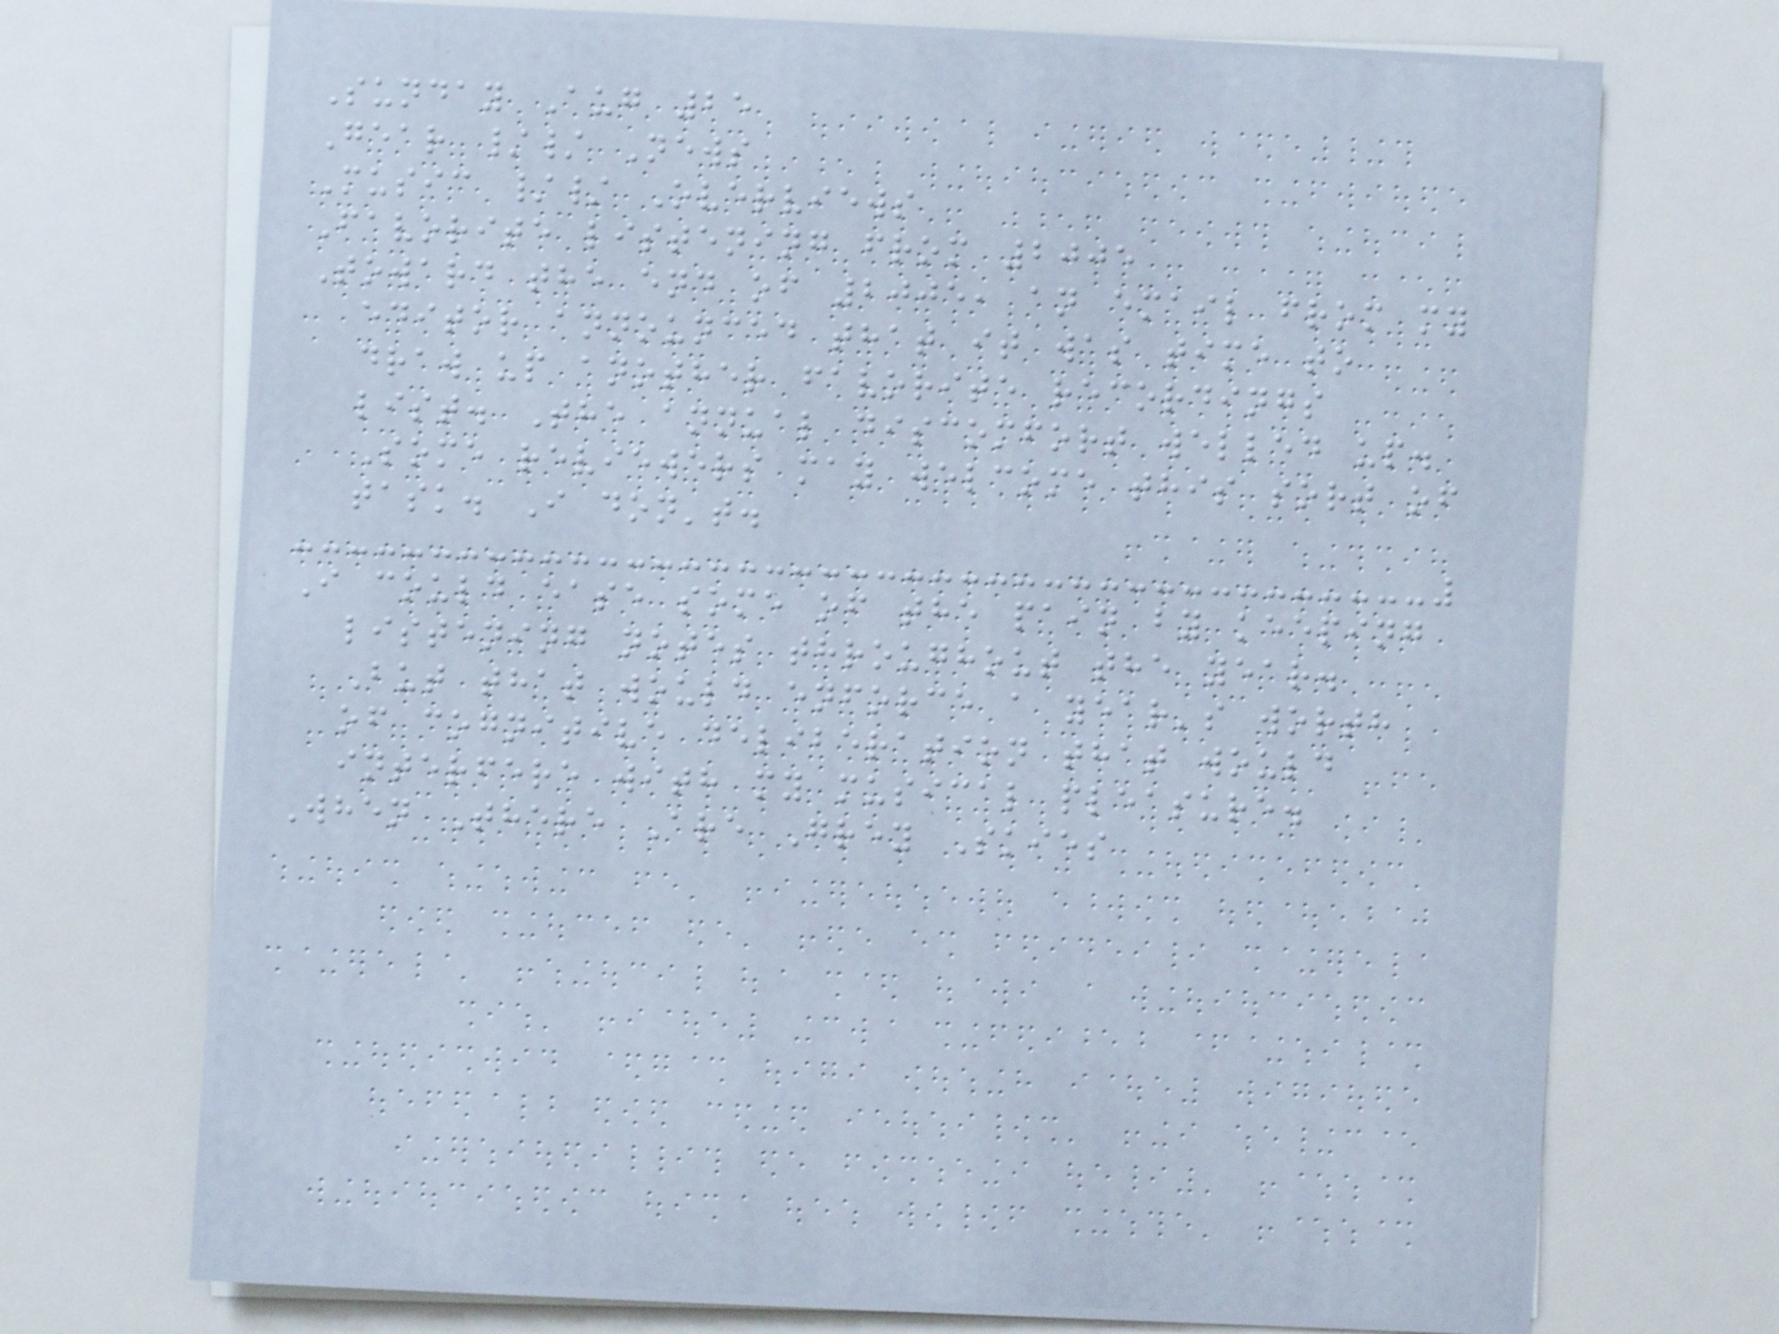Sunday Aug 25
Gear // News
Music // Overviews
Favorite listening from 2005
Toward the end of 2005, an email from my
editor announced that it was time to
draw up another favorite recordings
list. The annual discomfort welled up.
Some reviewers may welcome this sort of
task. I don't.
I could ease some of the pain by keeping
listening notes throughout the year.
But that would enforce a year's worth
of cognitive deliberation that would
interfere with my musical pleasure.
When There Are Grey Skies
